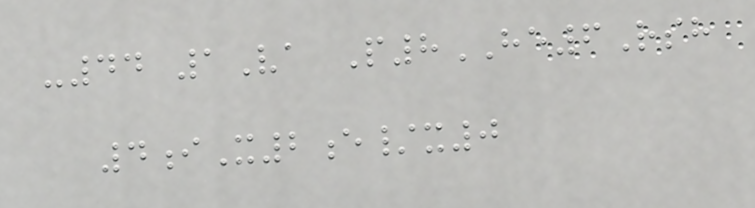-44 1Va P8HE6Rsh
4iX2e/x0
